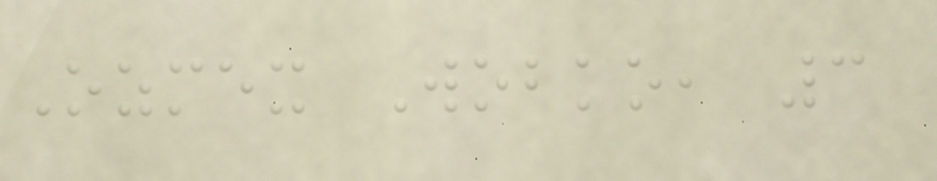Ozmex Wobko, 3
